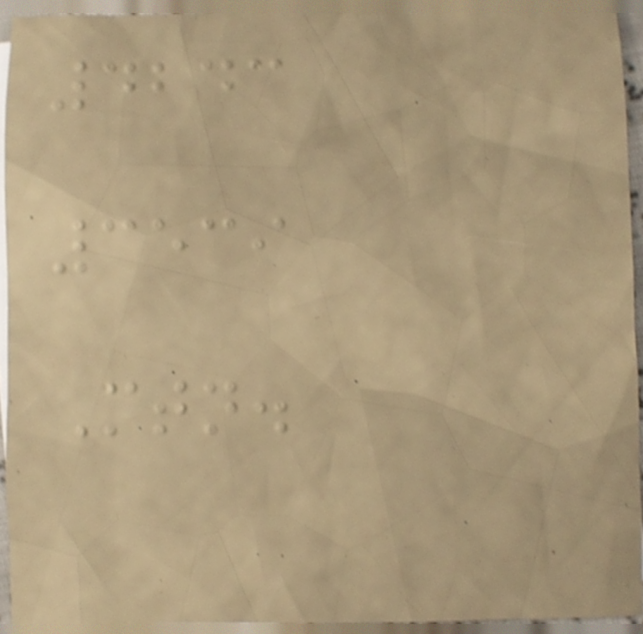4243
3539
Mtn.
